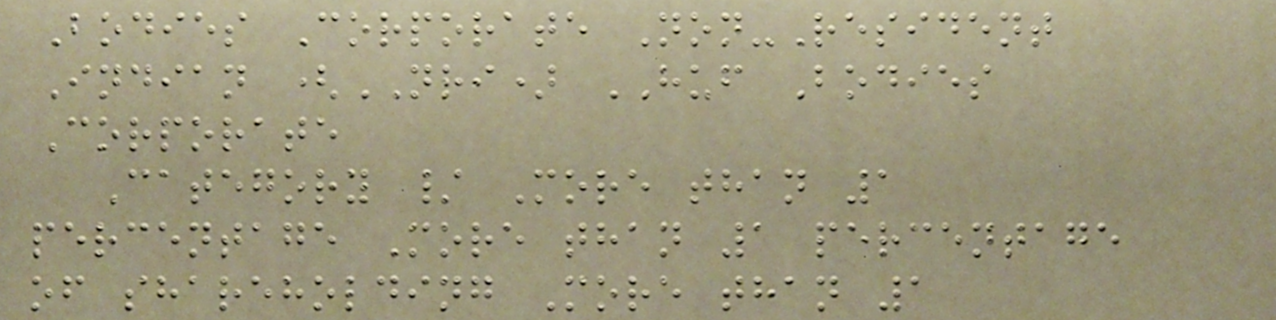Bodies Corporate Non-Resident
Indian (NRI) HUF Bodies
Corporate
Category / More than 1
percentage More than 1 percentage
of shareholding More than 1
